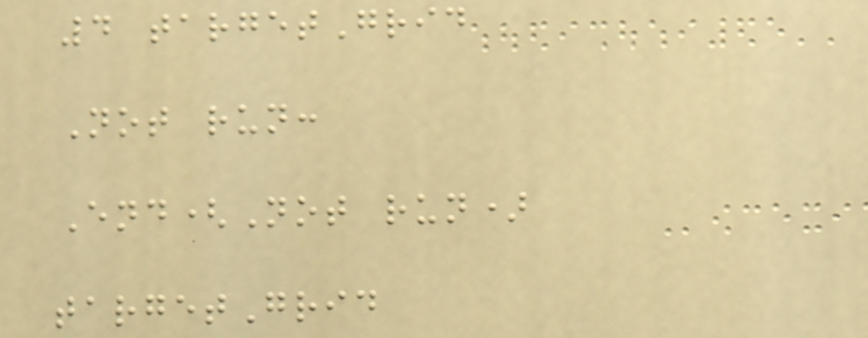4 targetGrid
Not run:
End(Not run)
targetGrid
